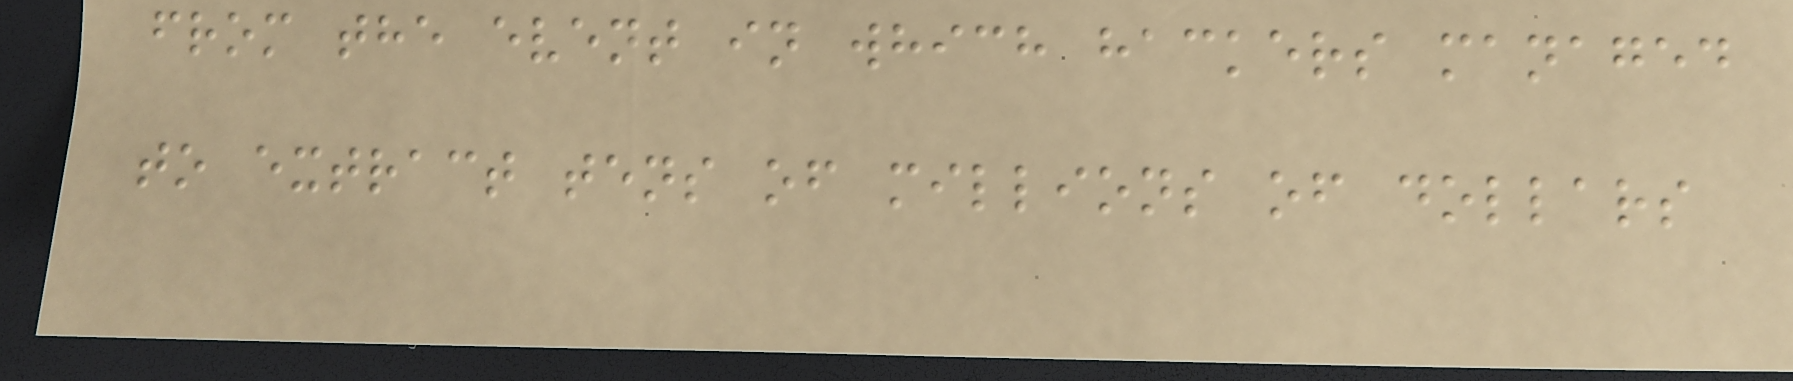from the event in which hackers managed
to extract tens of millions of dollars
